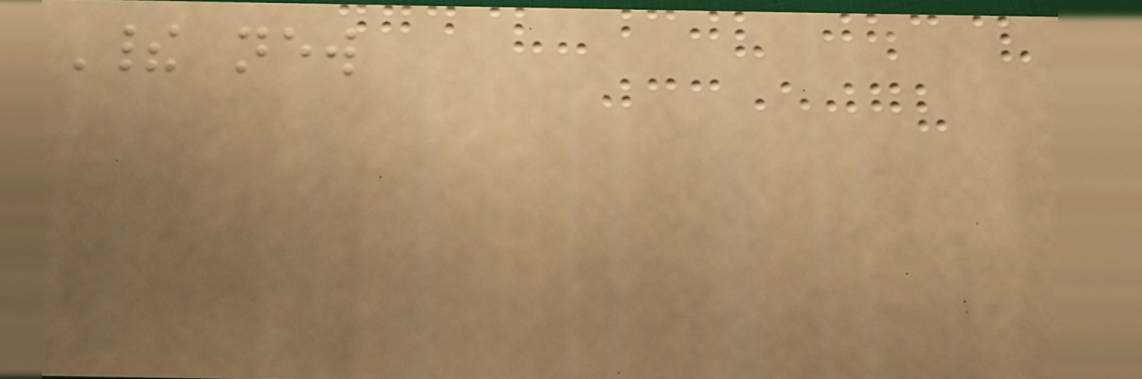Their new
